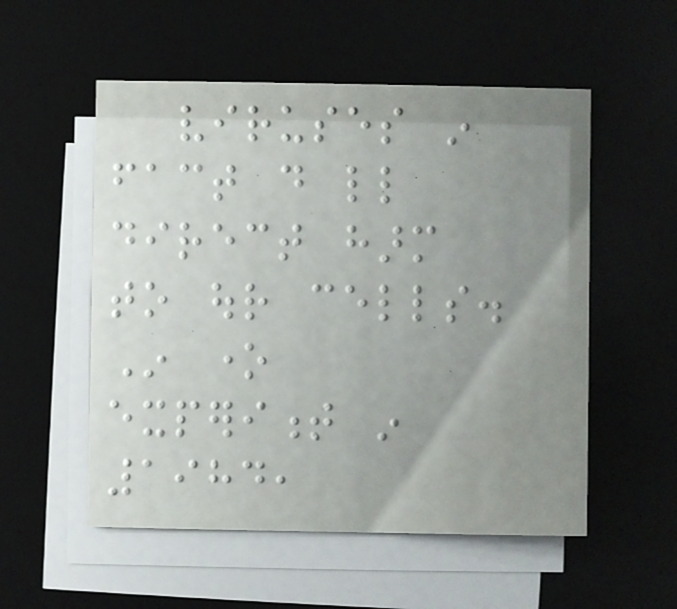viruses in
fact do little
direct harm
to our cells.
In one
experiment in
1984,
